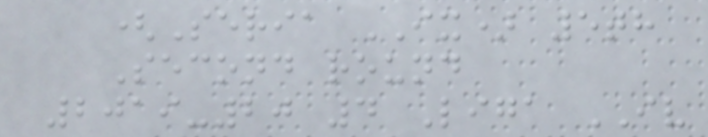(Seria IX) 5th
Second round
2019-20 4 Liga IV
